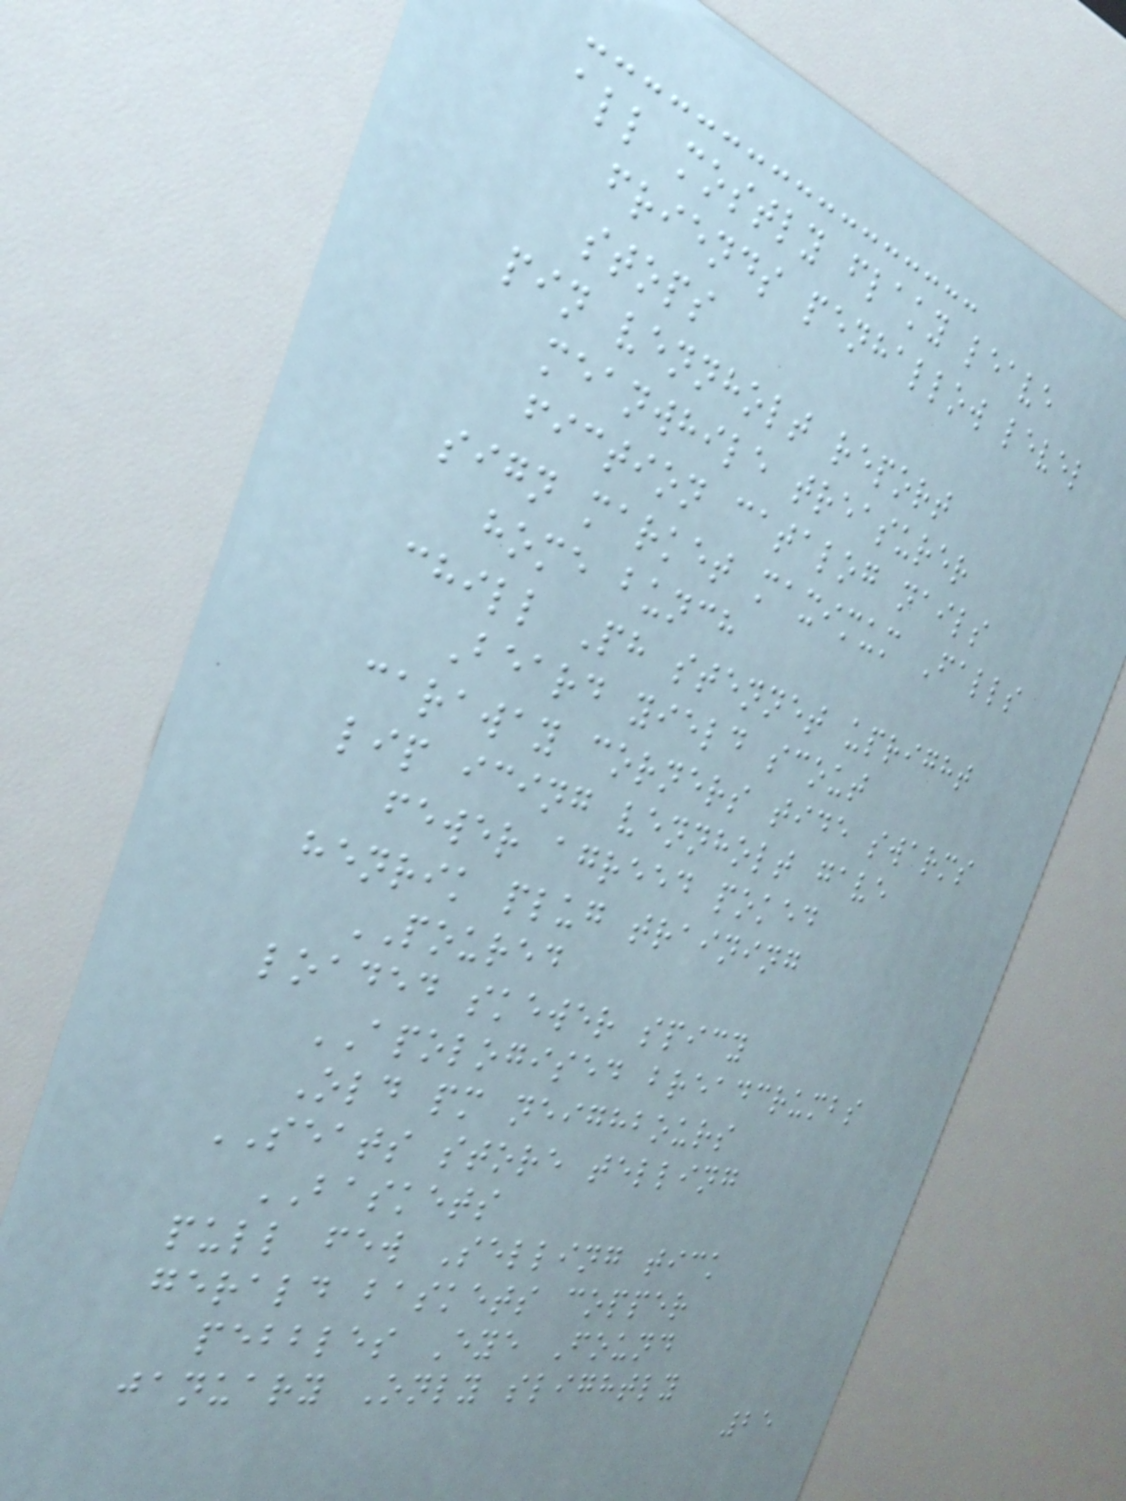all mostly flaky leave
friends penhallow level
stops
pin vennholt report
meanwhile treasurer
fiction catalog nails
sign market maximum Falls
home bunch
chill Ph stennet upright
Beard yield scout
caraway corners tide swarms
lip icing vennholt gave
fewer agreed poked
henrik plug training
POURED
loaded skewer spicy
APOLOGISED breadcrumbs
Old pm neighbours
SEATS store telling
BASKETS
pull few Selling tick
gerald baskets copper
pebbles Eye Found
january Only slightly
25
